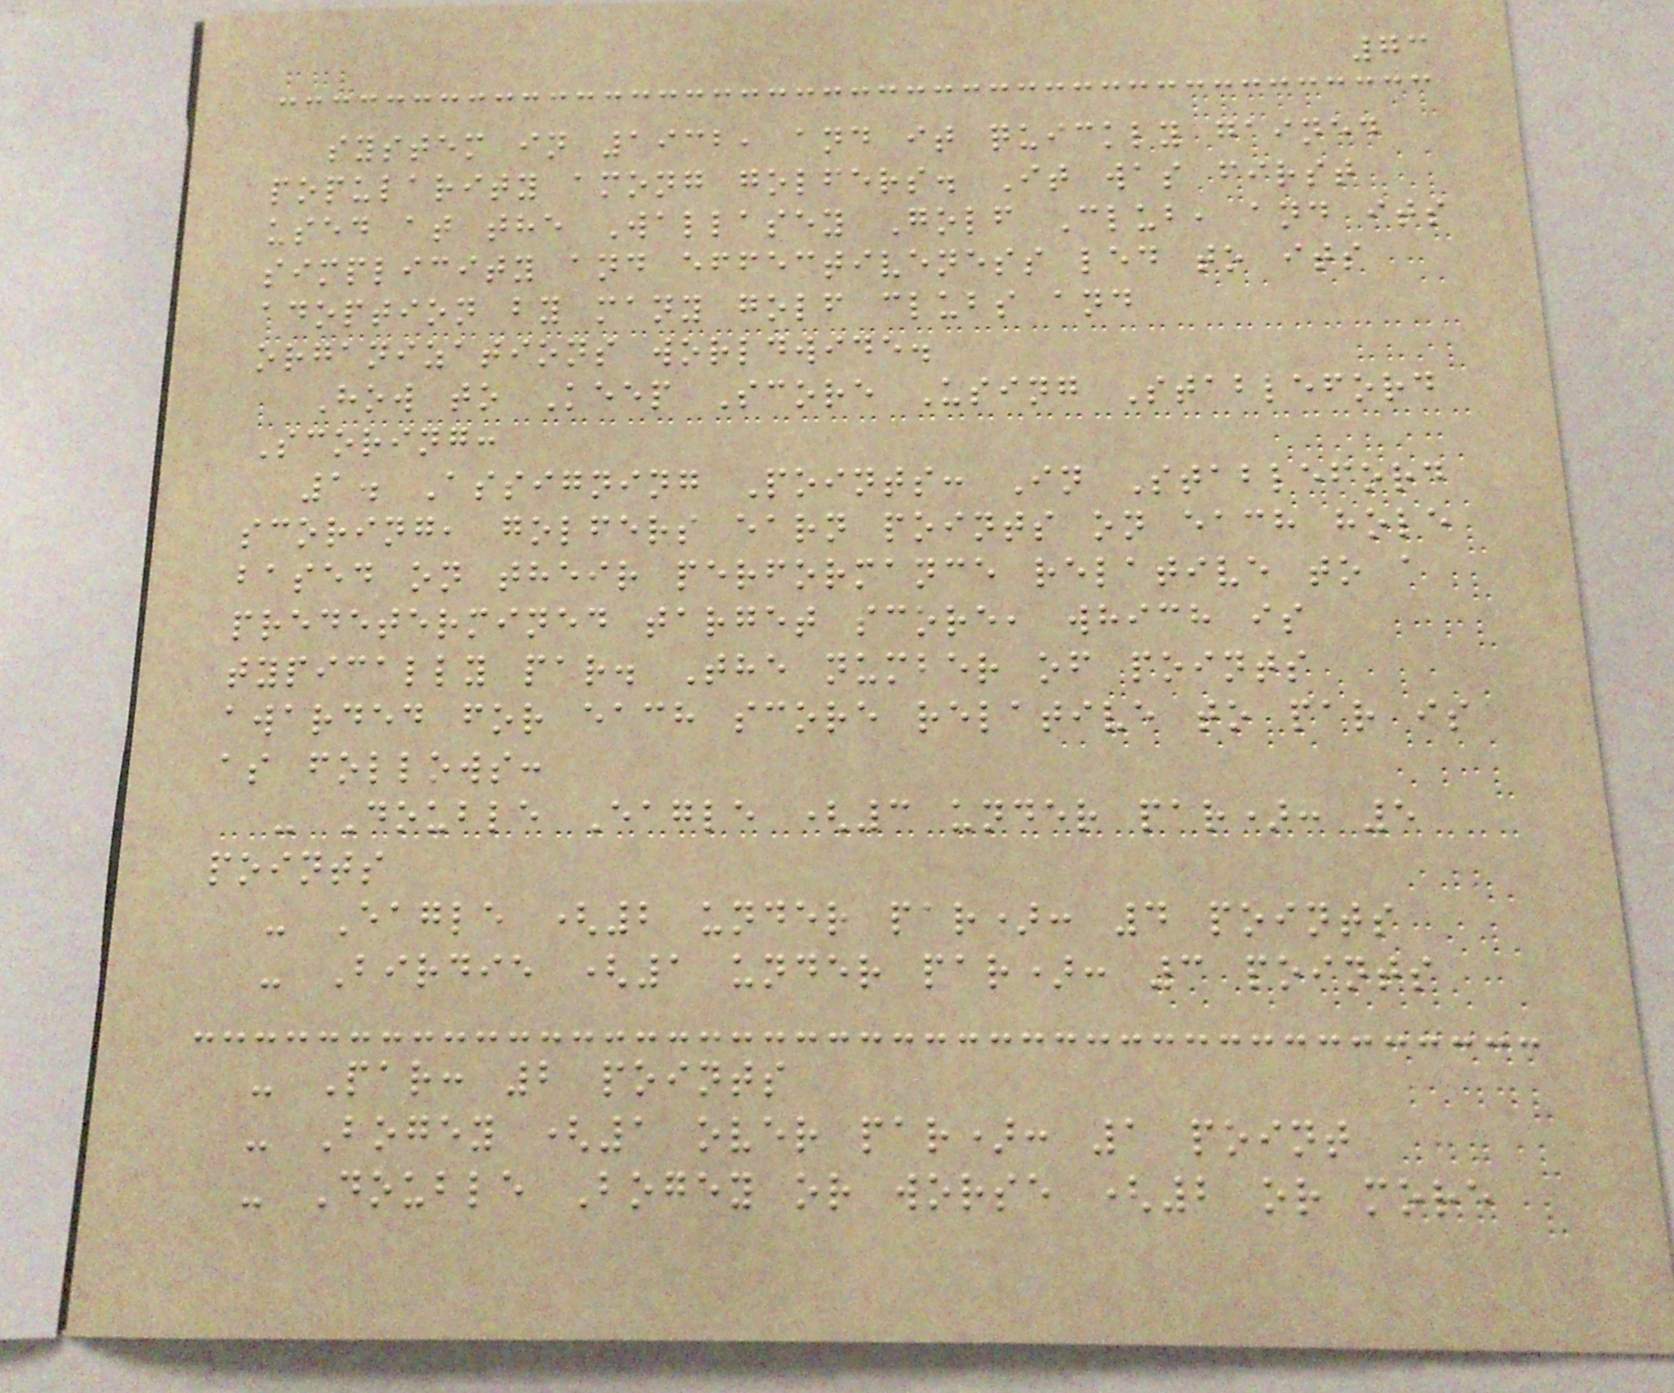73
system in 1932, and it quickly gained
popularity among golfers. It was first
used at the Wallasey Golf Club, and its
simplicity and effectiveness led to its
adoption by many golf clubs and
organizations worldwide.
How to Keep Score Using Stableford
Scoring:
1. Assigning Points: In Stableford
scoring, golfers earn points on each hole
based on their performance relative to a
predetermined target score, which is
typically par. The number of points
awarded for each score relative to par is
as follows:
- Double Eagle (3 under par): 5
points
- Eagle (2 under par): 4 points
- Birdie (1 under par): 3 points
- Par: 2 points
- Bogey (1 over par): 1 point
- Double Bogey or worse (2 or more
